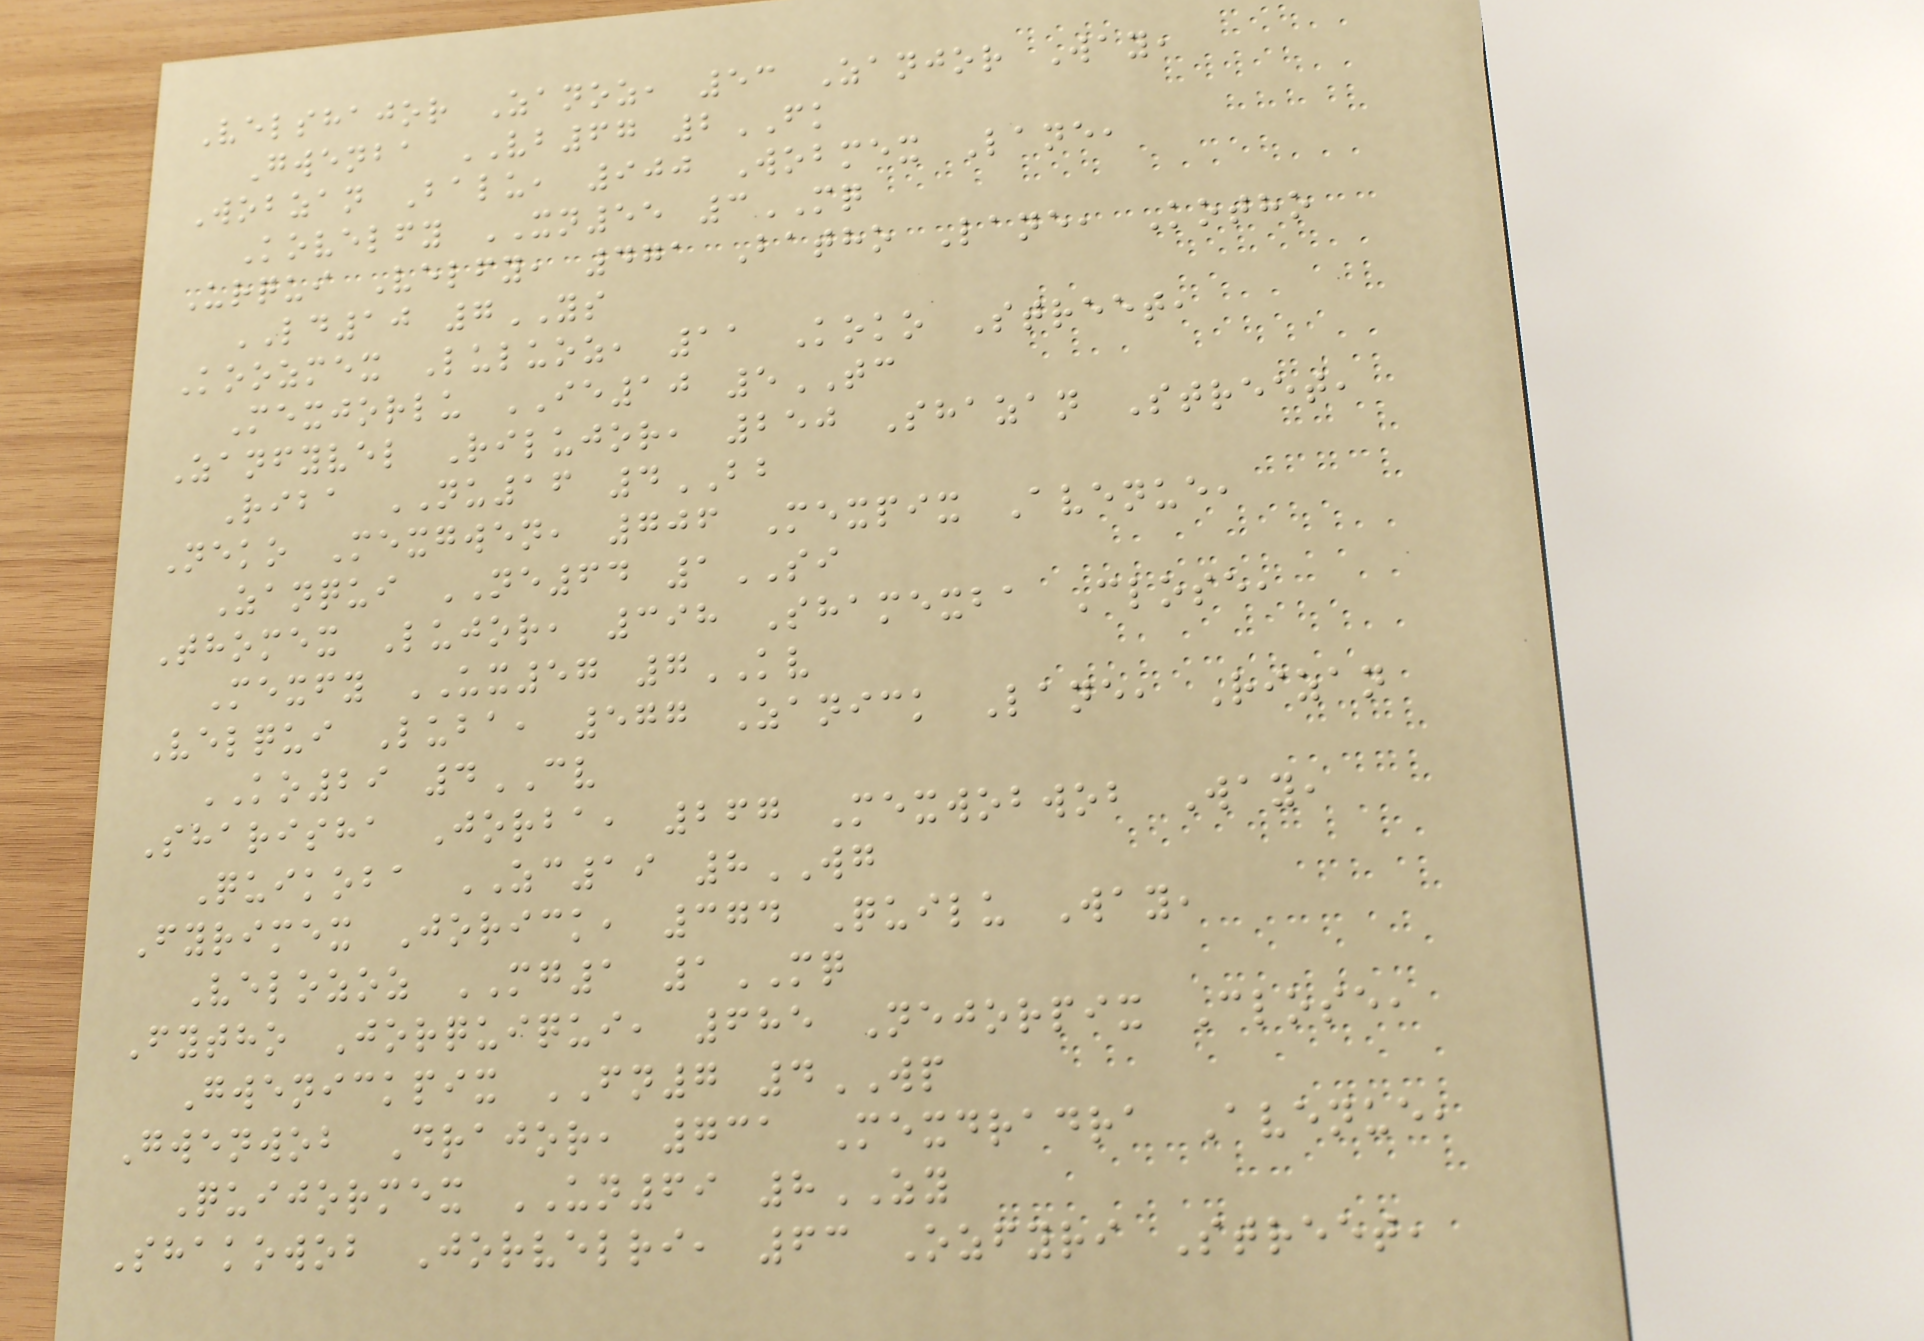Velshajor Zanoz, 53 Zanjor Way,
Gwenba VB67 2FK
Wobzan Balu, 900 Wobmex Lane,
Kovelfy XN55 3MQ
Urqui Velfy, 471 Batho Lane, Kotho
LD10 7YS
Koozmex Luluoz, 11 Koko Street,
Mexjorlu IE10 5TC
Zanfyvel Rilujor, 250 Shazan Street,
Riba NU16 4BB
Neko Mexgwen, 706 Mexpix Avenue,
Zanqui NE64 1SI
Thomex Lujor, 398 Shamexba Close,
Mexfy UX57 7KV
Velqui Luba, 577 Zanick Lane, Rizan
KO29 4CV
Sharisha Jorba, 267 Mexwobwob Way,
Quikoba ZC19 8WG
Fyrimex Jorick, 374 Quilu Way,
Velozoz MG1 1MQ
Fytho Jorquiqui, 685 Nejorpix Close,
Gwenickpix FN7 4WP
Gwenwob Drajor, 731 Mexdradra Avenue,
Quijormex UN69 8ZY
Shakowob Jorvelri, 63 Ozfyri Street,
